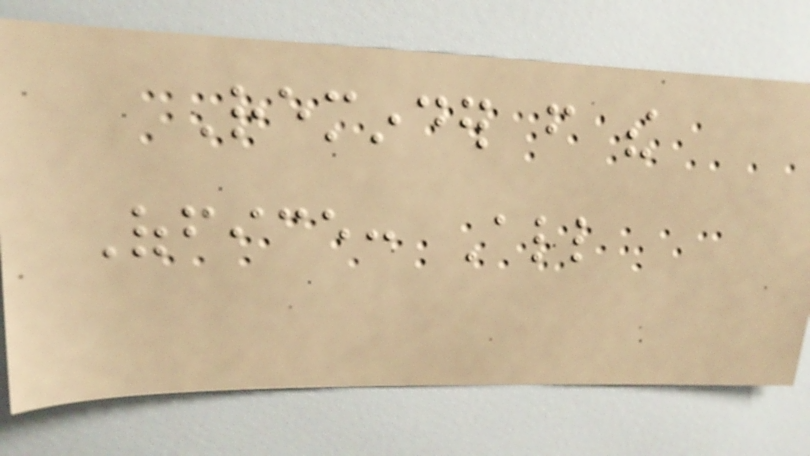Reminder from the
Office: All
